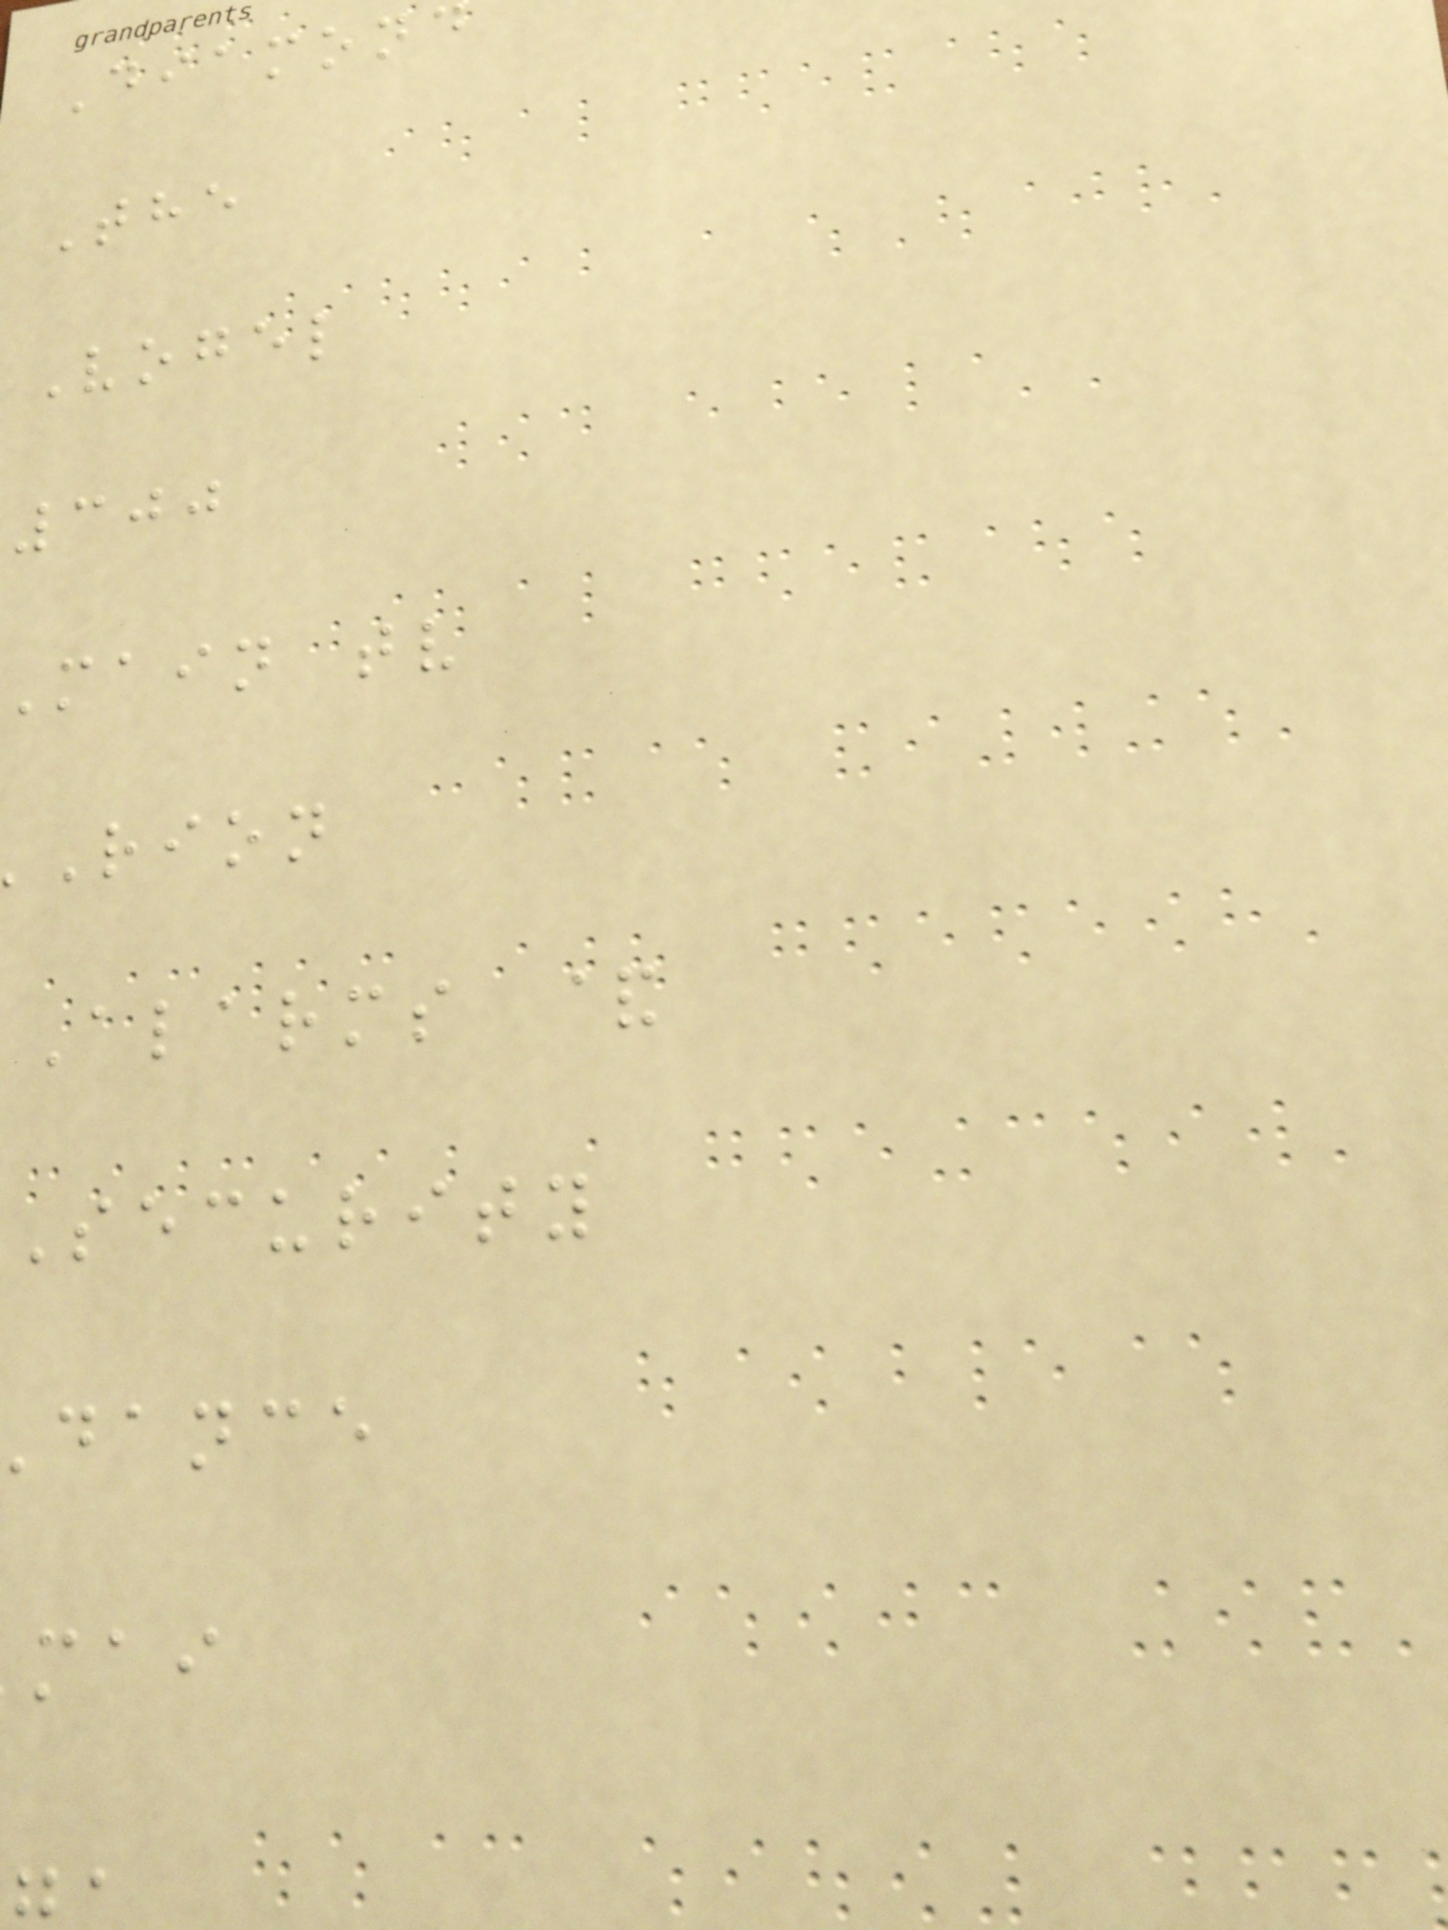Diamond
The
Vogel
300
main tv
rion
alarms &
security
dance
